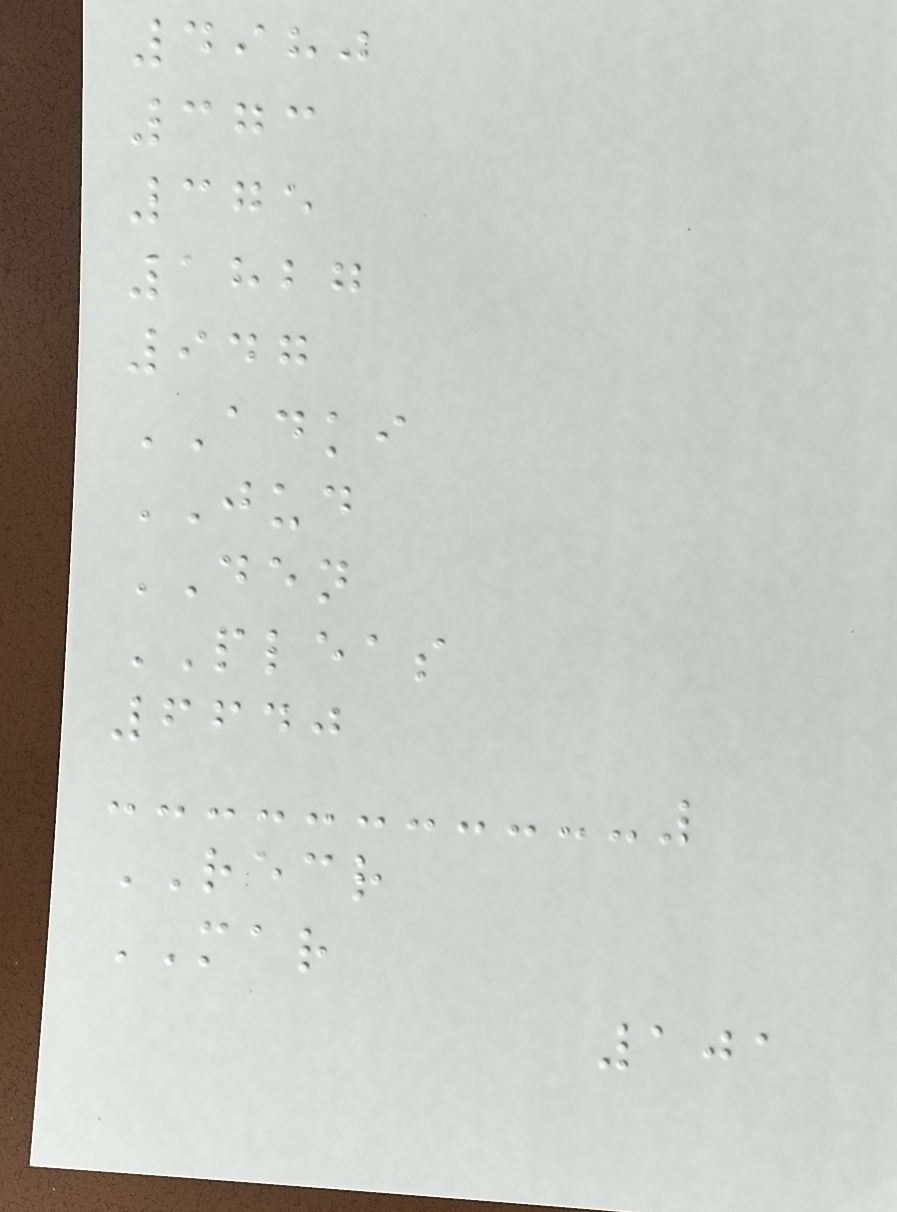4980
373
375
1827
947
ADKI
JUD
DEN
PLEAS
6640
RECR
MAR
101
